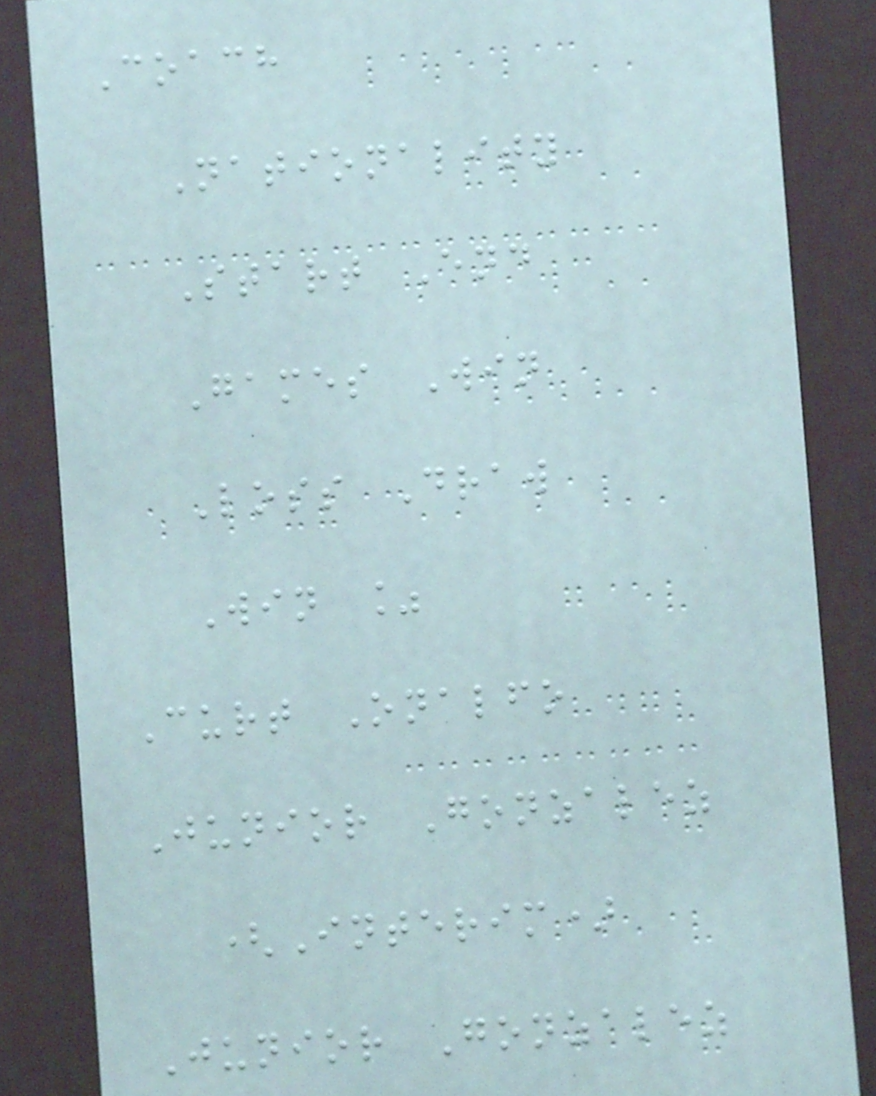Coach
Nationality
Start End
Games Win
Loss Draw
Win %
Curt Onalfo
Junior Gonzalez
(Interim)
Junior Gonzalez
